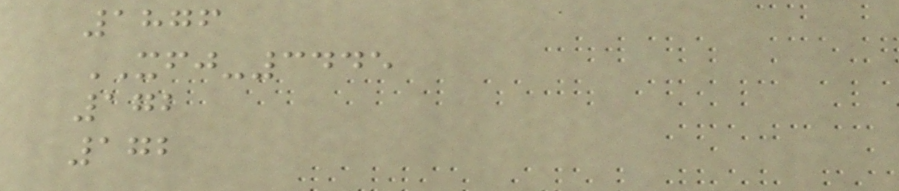1876
XFJ-3445
172
172
